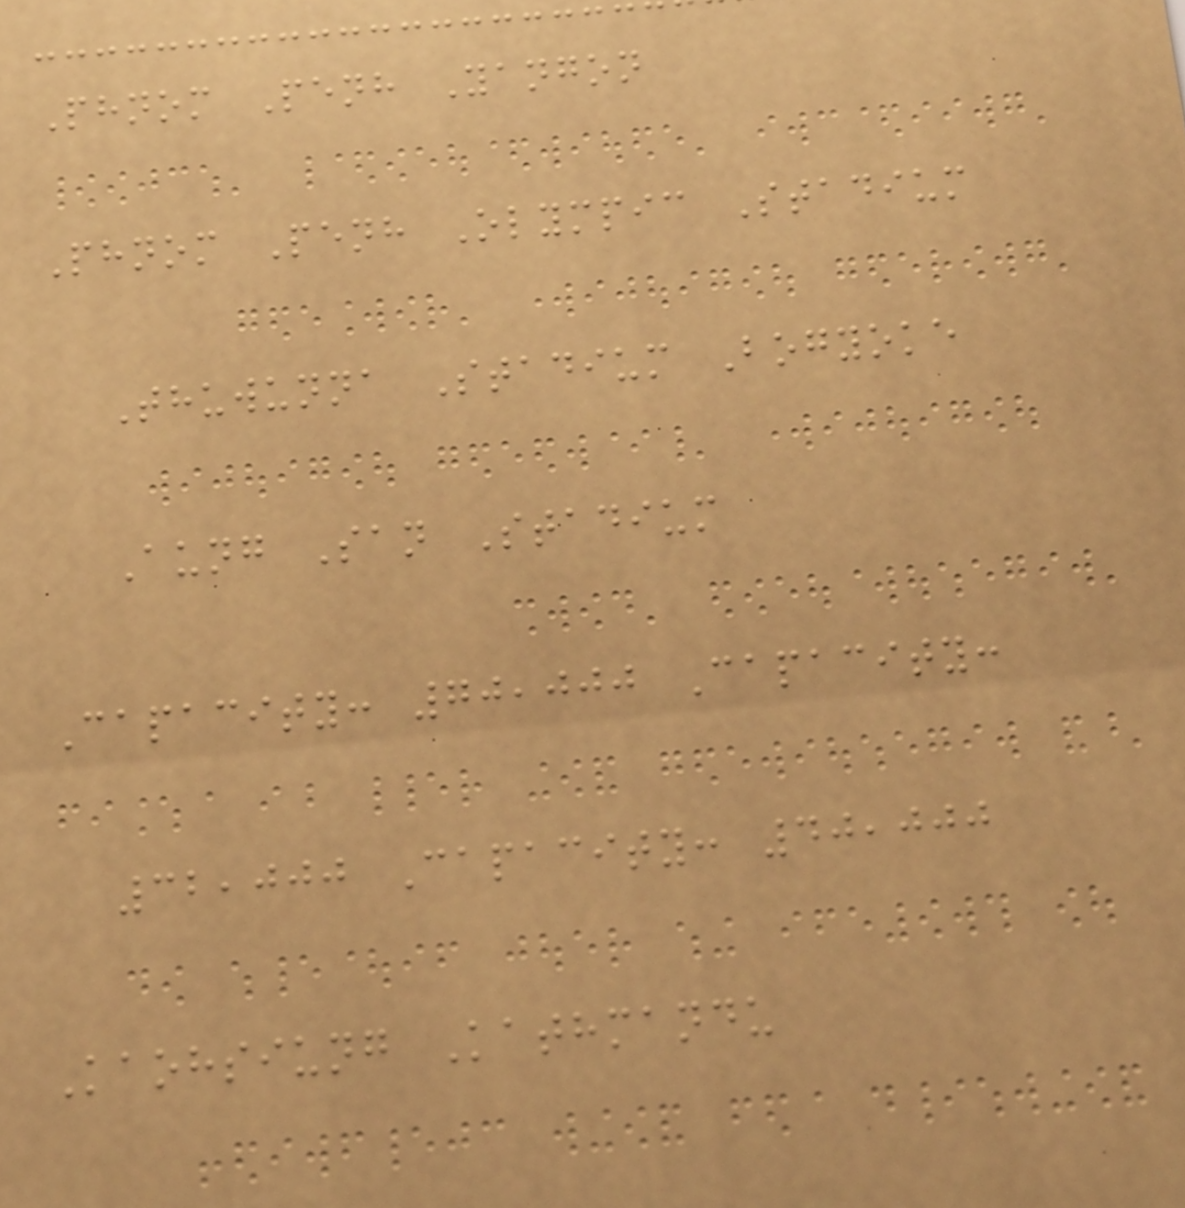Phnom Penh Yangon
Phnom Penh Olympic Stadium
Thuwunna Stadium Bogyoke
Aung San Stadium
Capacity: 70,000 Capacity:
32,000 Capacity: 40,000
Kaohsiung Kathmandu
